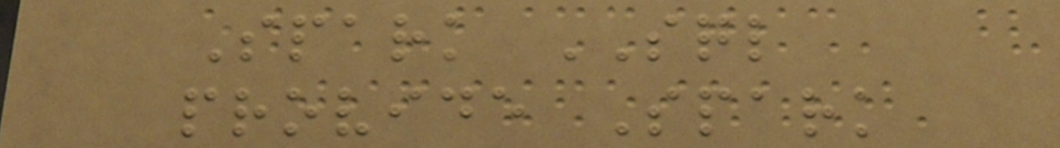Spark SQL
provide Spark
